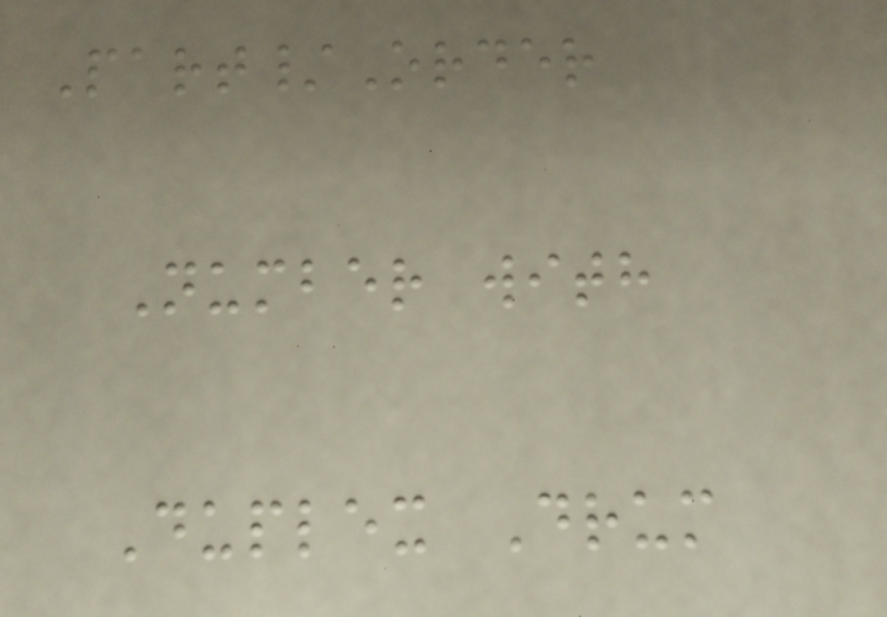Part/Order
Number with
Duplex Drum
